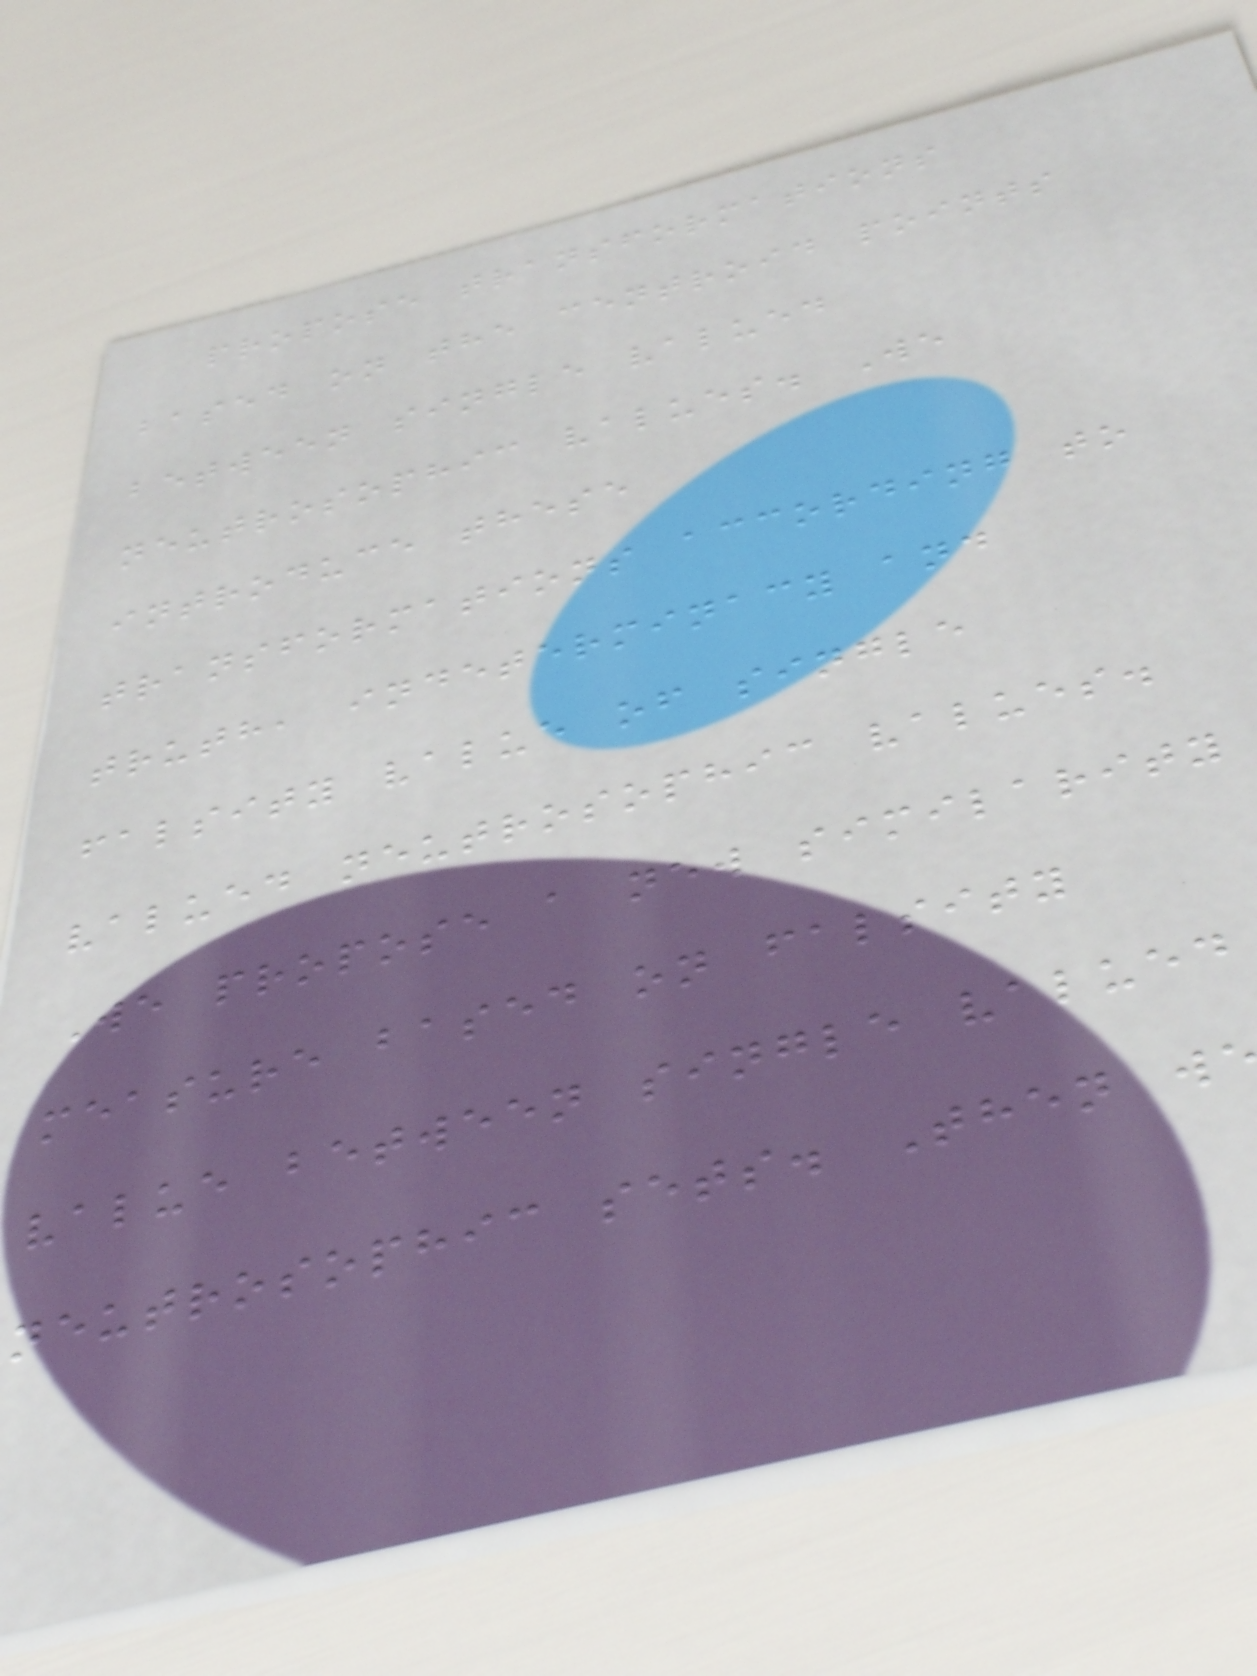propose transformations
based on the centroid points
between single valued
neutrosophic values. We
introduce these
transformations according to
truth, indeterminacy and
falsity value of single
valued neutrosophic values.
We propose a new similarity
measure based on falsity
value between single valued
neutrosophic sets. Then w
